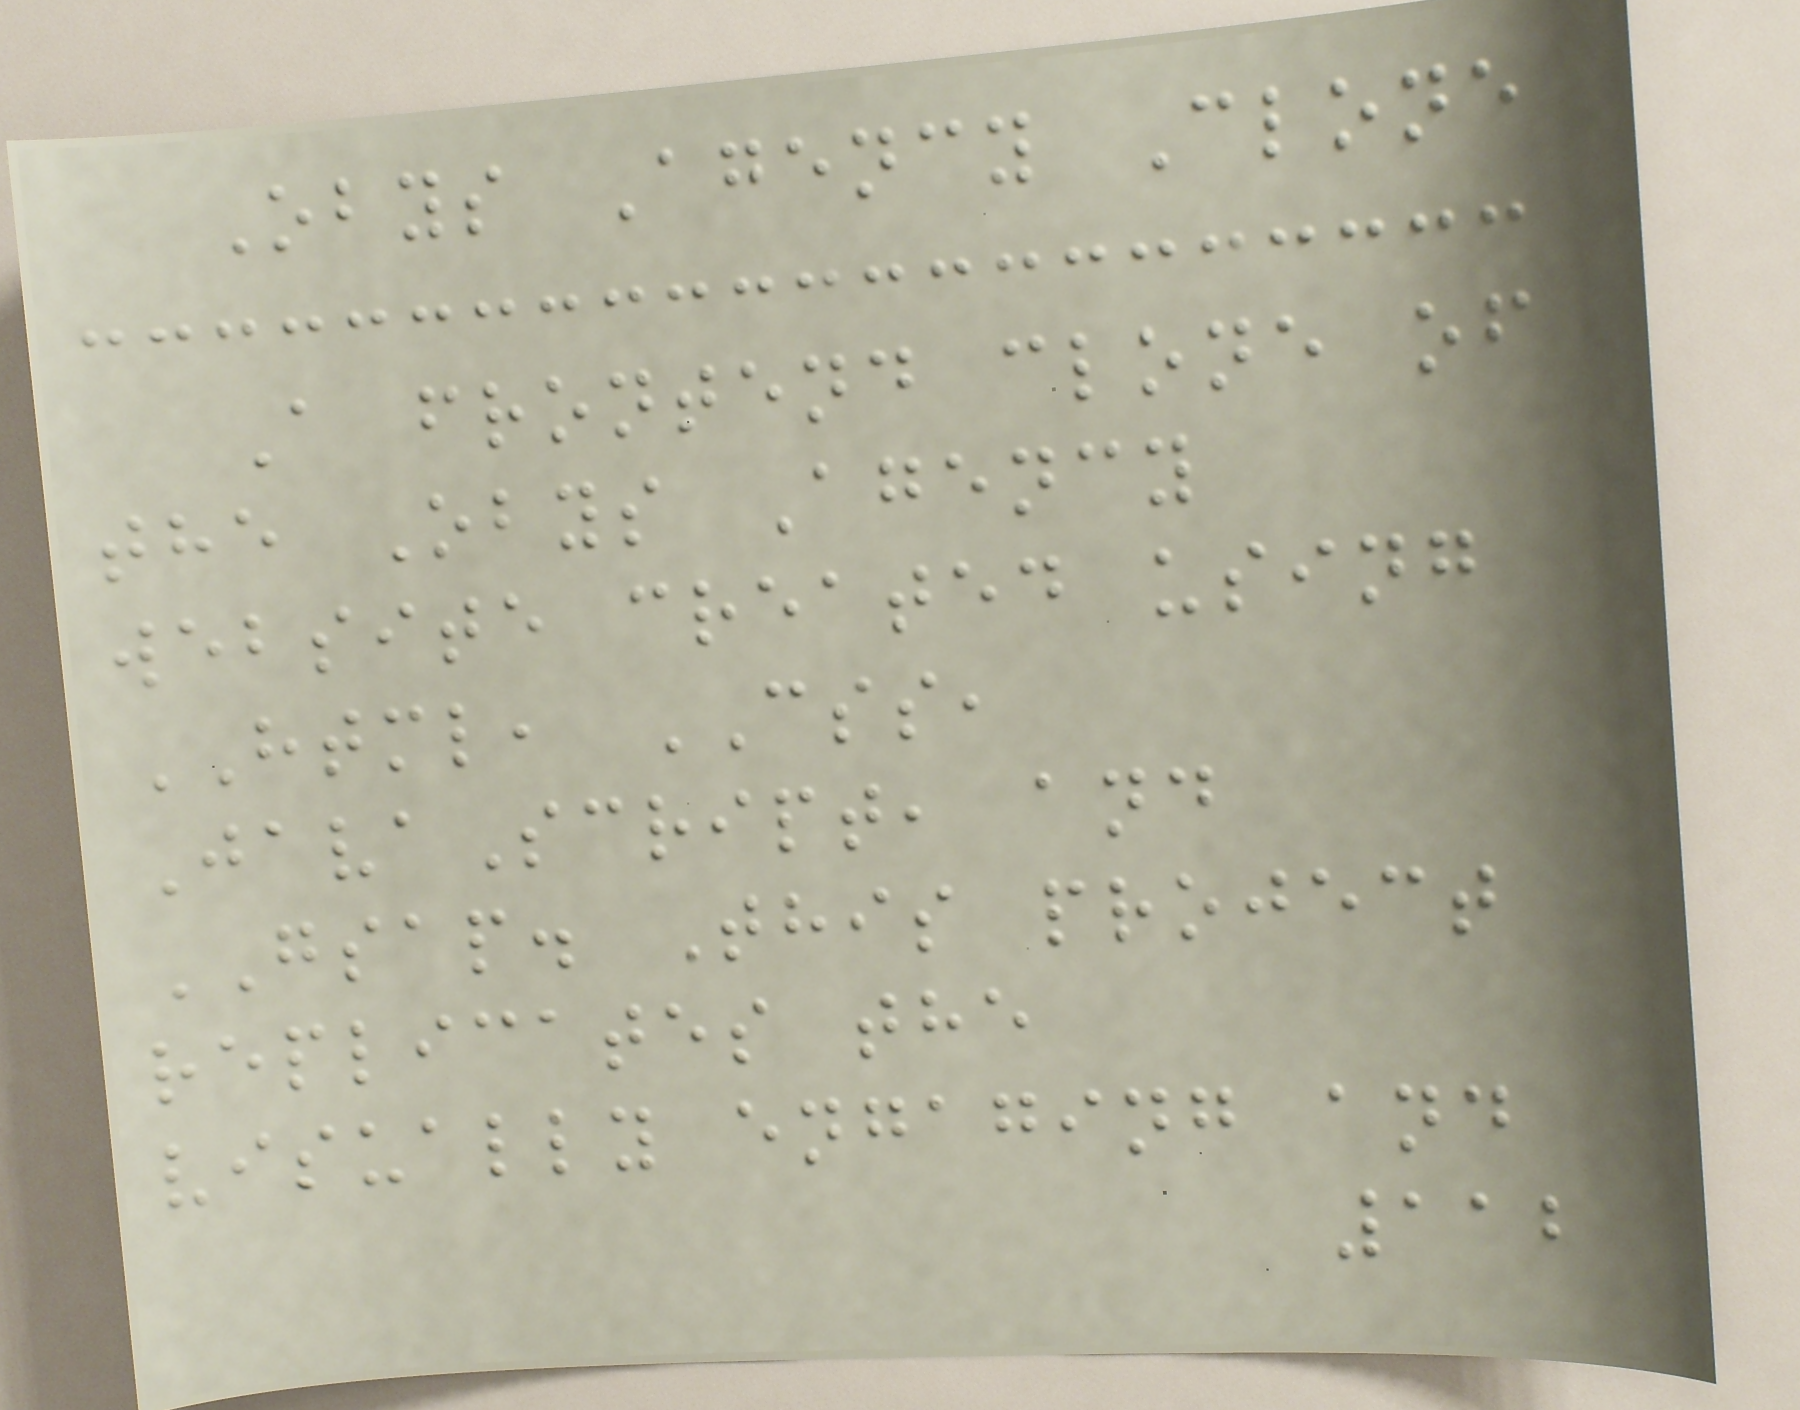Obys Agency Clone
A frontend clone of
the Obys Agency
website created using
HTML, CSS,
JavaScript, and
GSAP. This project
replicates the
visually engaging and
112
